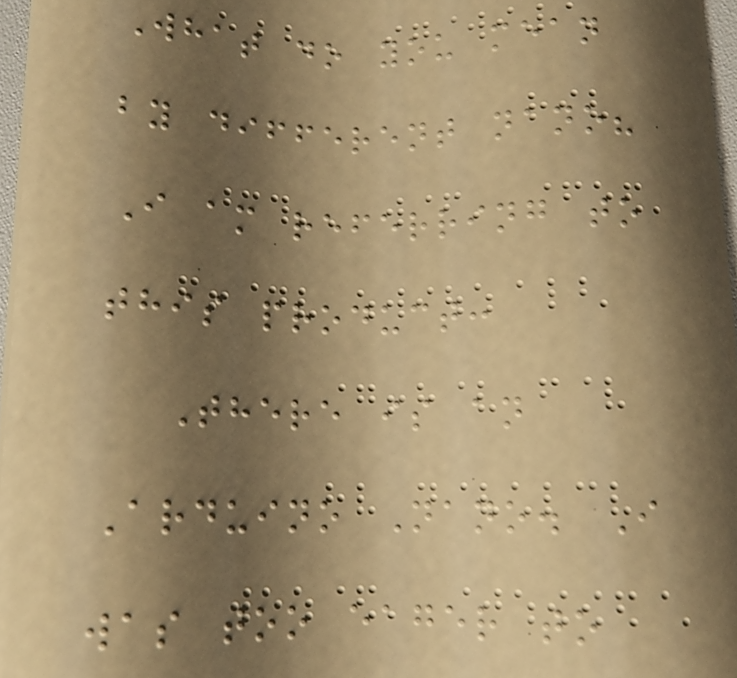What do you mean
by different nano?
I am referring to
this product:
There is an
Arduino Nano. I
was too eager to
